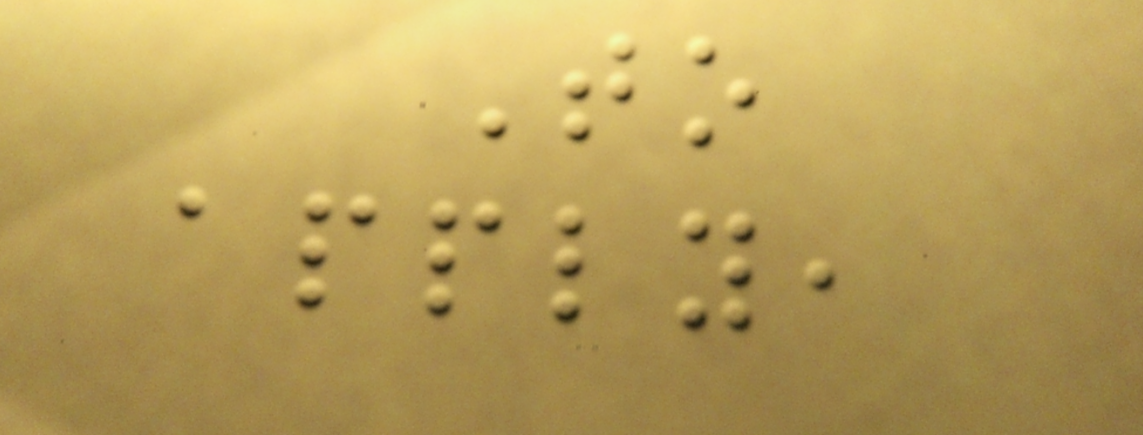To
apply,
